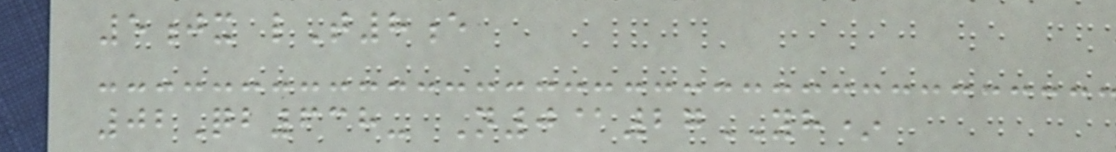5jx lT8e
02Qb638- N0@27YH*
